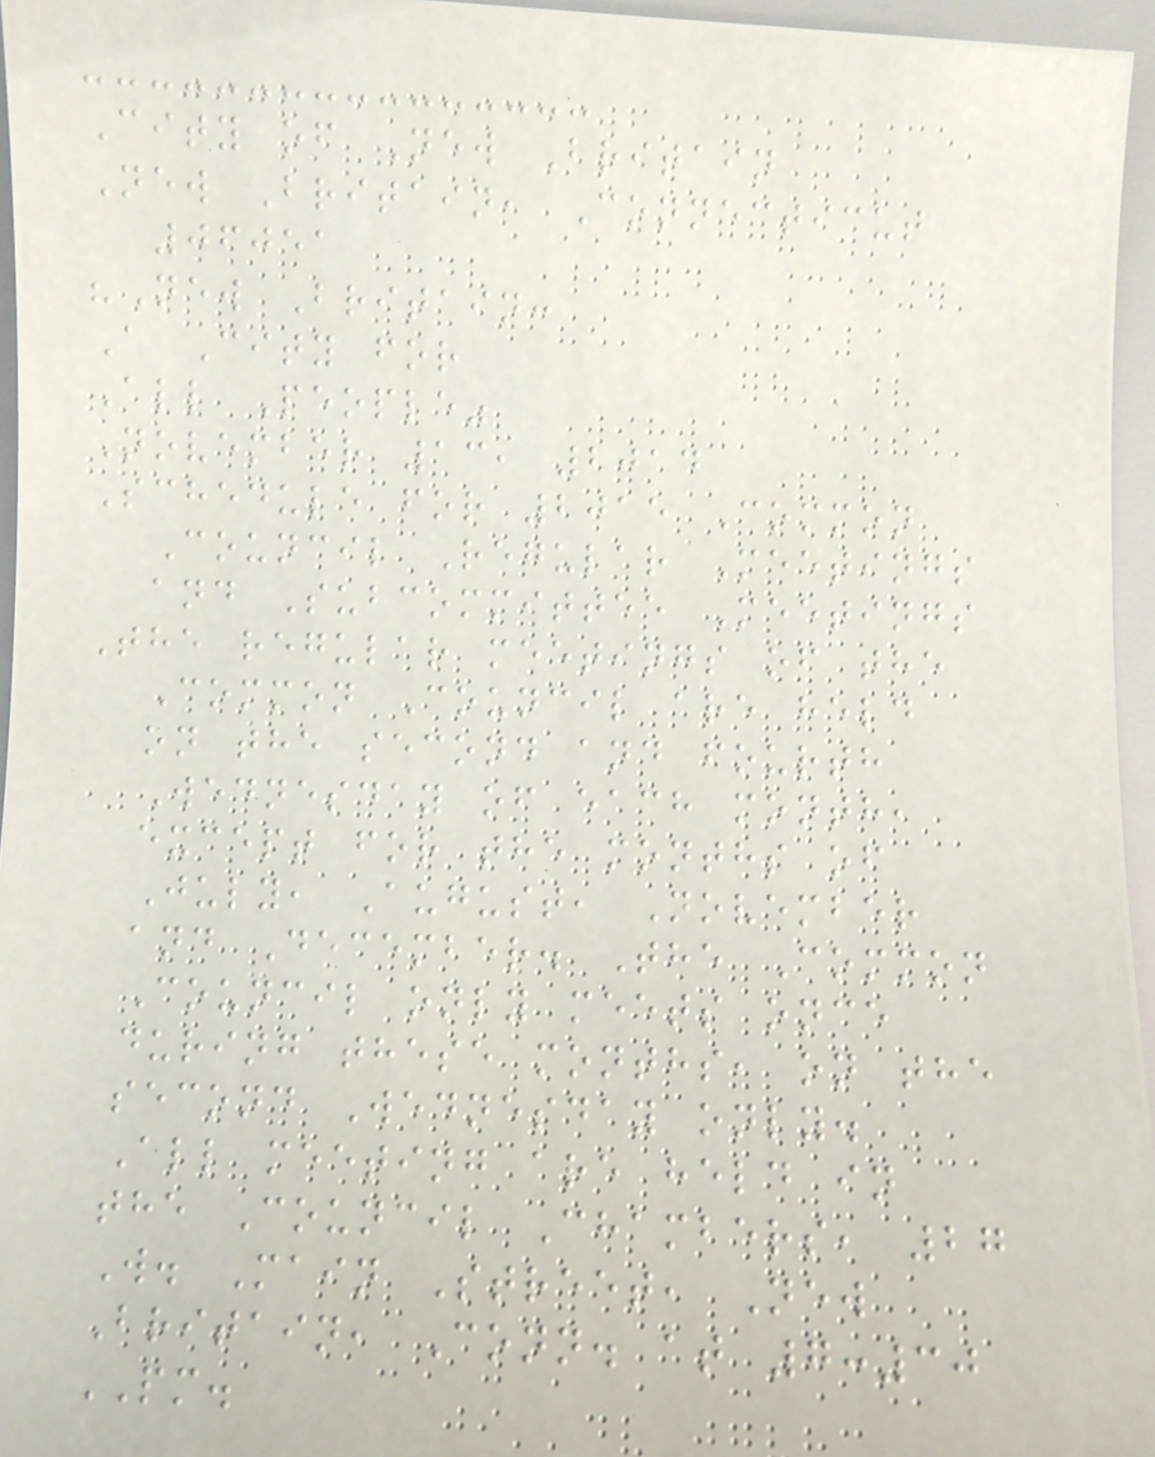City of New Britain
New Britain, Connecticut
06051
"New Britain:
A City for
All People"
November 13, 2014
Schedule for 2015 Common
Council Regular Meetings
and Subcommittee Meetings
The regular meetings of the
Common Council are held
on the second and fourth
Wednesday of each month,
except for the months of
July, August, November
and December. The Common
Council only meets once
during these months, on the
second Wednesday only.
All meeting are held in
the Council Chambers, 27
W. Main Street, New
Britain, Conn. at 7:30
PM.
